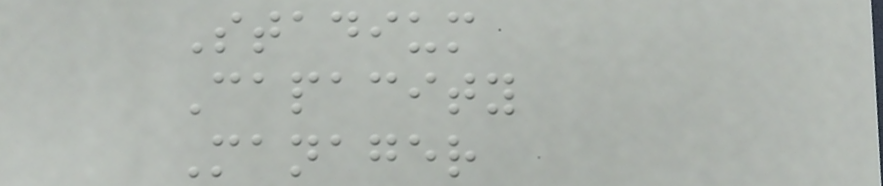Stadium
Capacity
Manager
